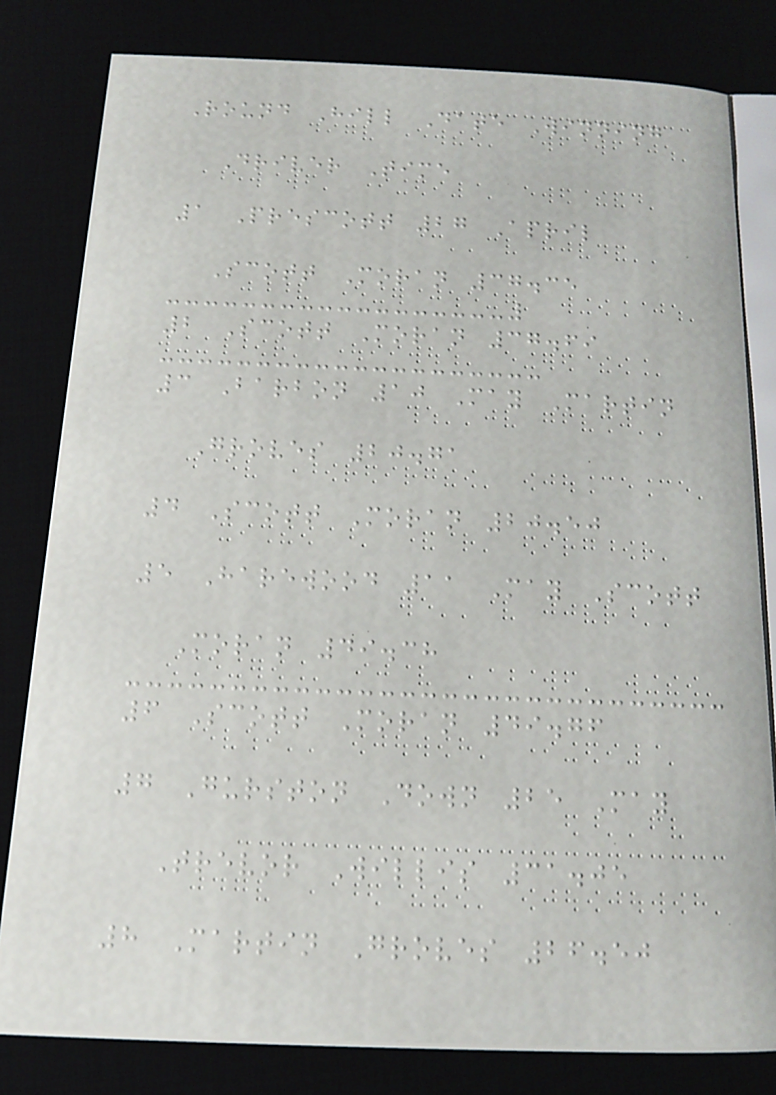Round Hill Date Winning
Driver Time
1 Prescott 27 April
Scott Moran 37.35
2 Scott Moran 37.69
3 Barbon 10 May Martin
Groves 20.71
4 Scott Moran 20.50
5 Harewood 11 May Scott
Moran 49.38
6 Scott Moran 49.76
7 Gurston Down 25 May
Trevor Willis 31.05
8 Martin Groves 26.50
